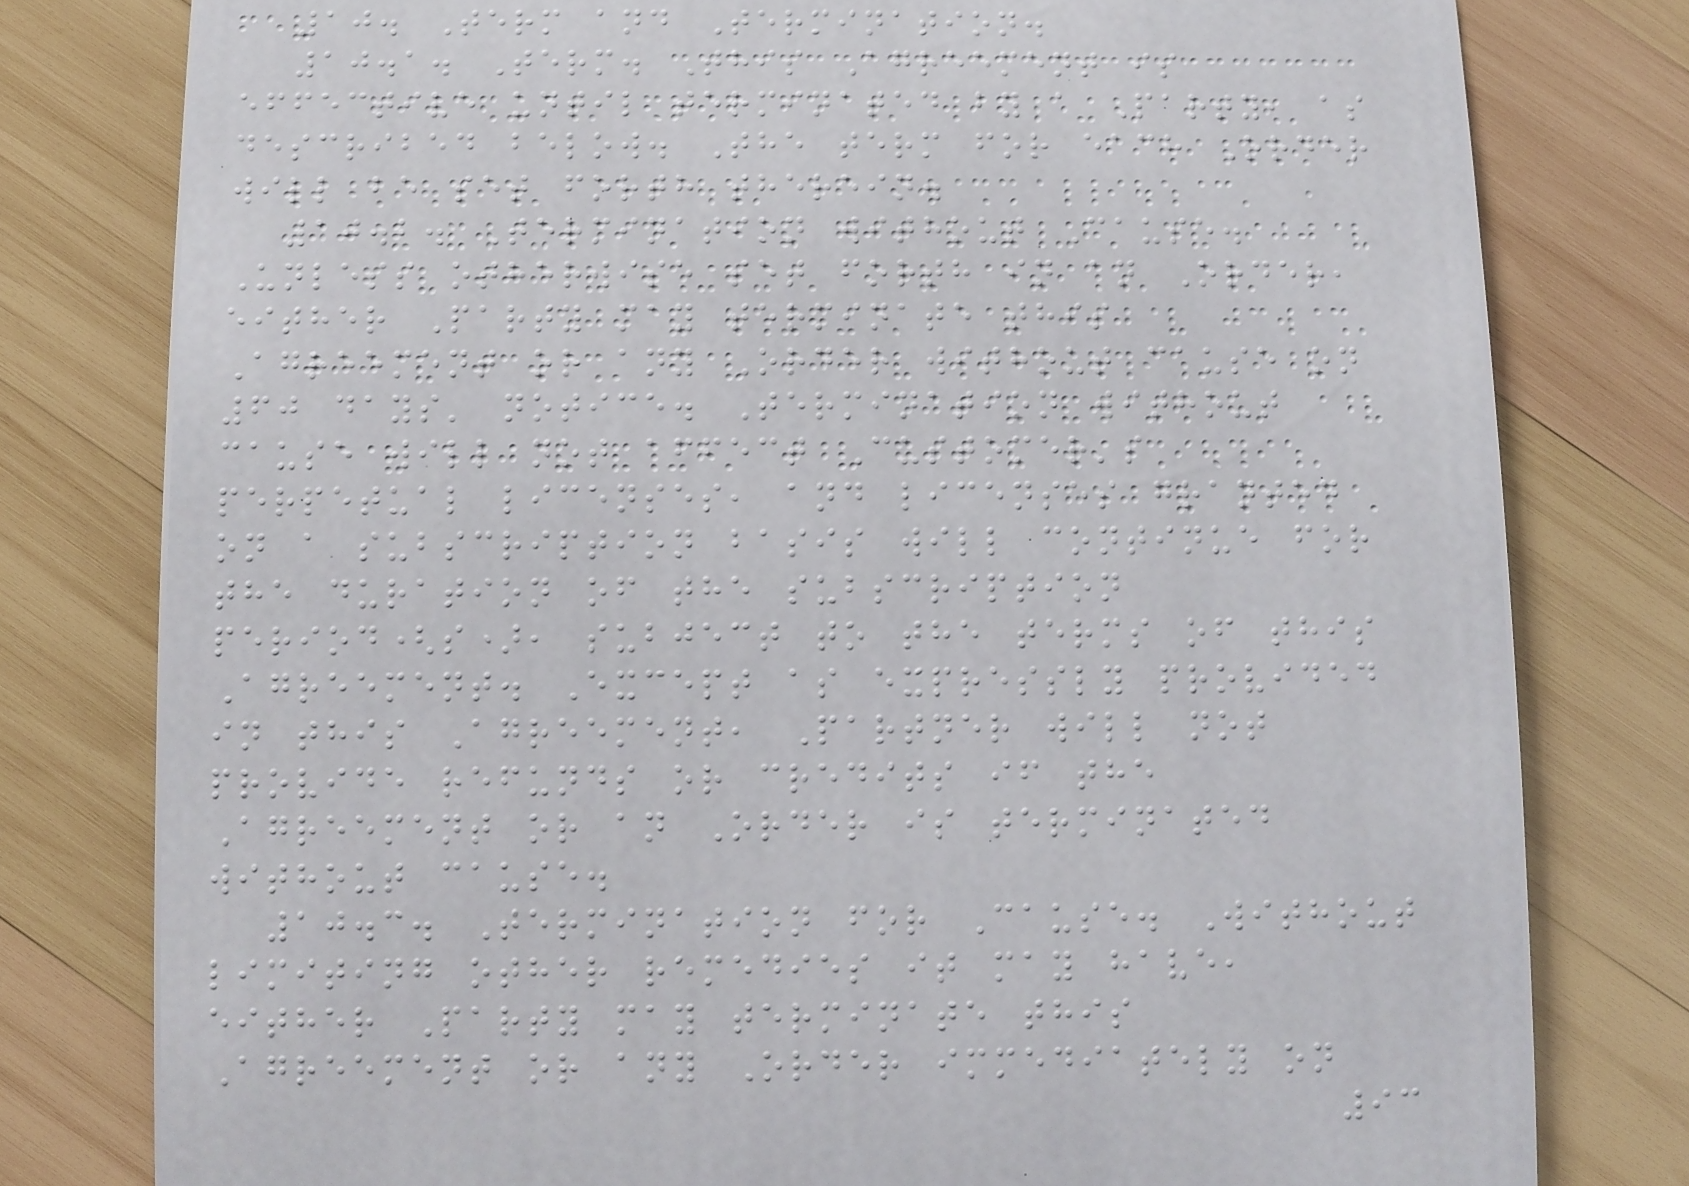10. Term and Termination.
10.1. Term. This Agreement is
effective until terminated by a Party, as
described below. The term for each Order
will be set forth therein.
10.2. Termination without Cause.
Unless otherwise set forth in an Order,
either Party may terminate this
Agreement or any Order without cause on
60 days' notice. Termination without
cause will not affect Customer's
perpetual licenses, and licenses granted
on a subscription basis will continue for
the duration of the subscription
period(s), subject to the terms of this
Agreement. Except as expressly provided
in this Agreement, Partner will not
provide refunds or credits if the
Agreement or an Order is terminated
without cause.
10.3. Termination for Cause. Without
limiting other remedies it may have,
either Party may terminate this
Agreement or any Order immediately on
93
